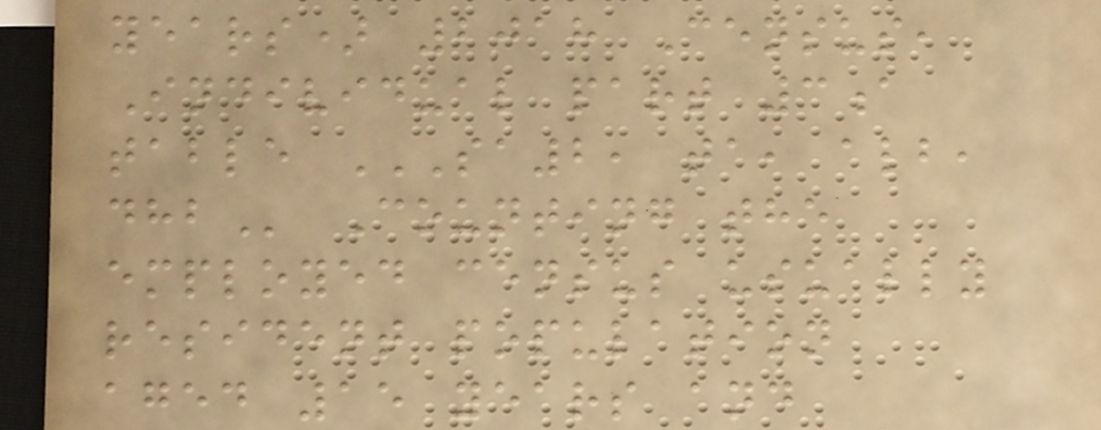years) 2018 Census,
Individual part 3a
table SA2, TA, ALB,
DHB Counting the
employed census usually
resident population
aged 15 years and
